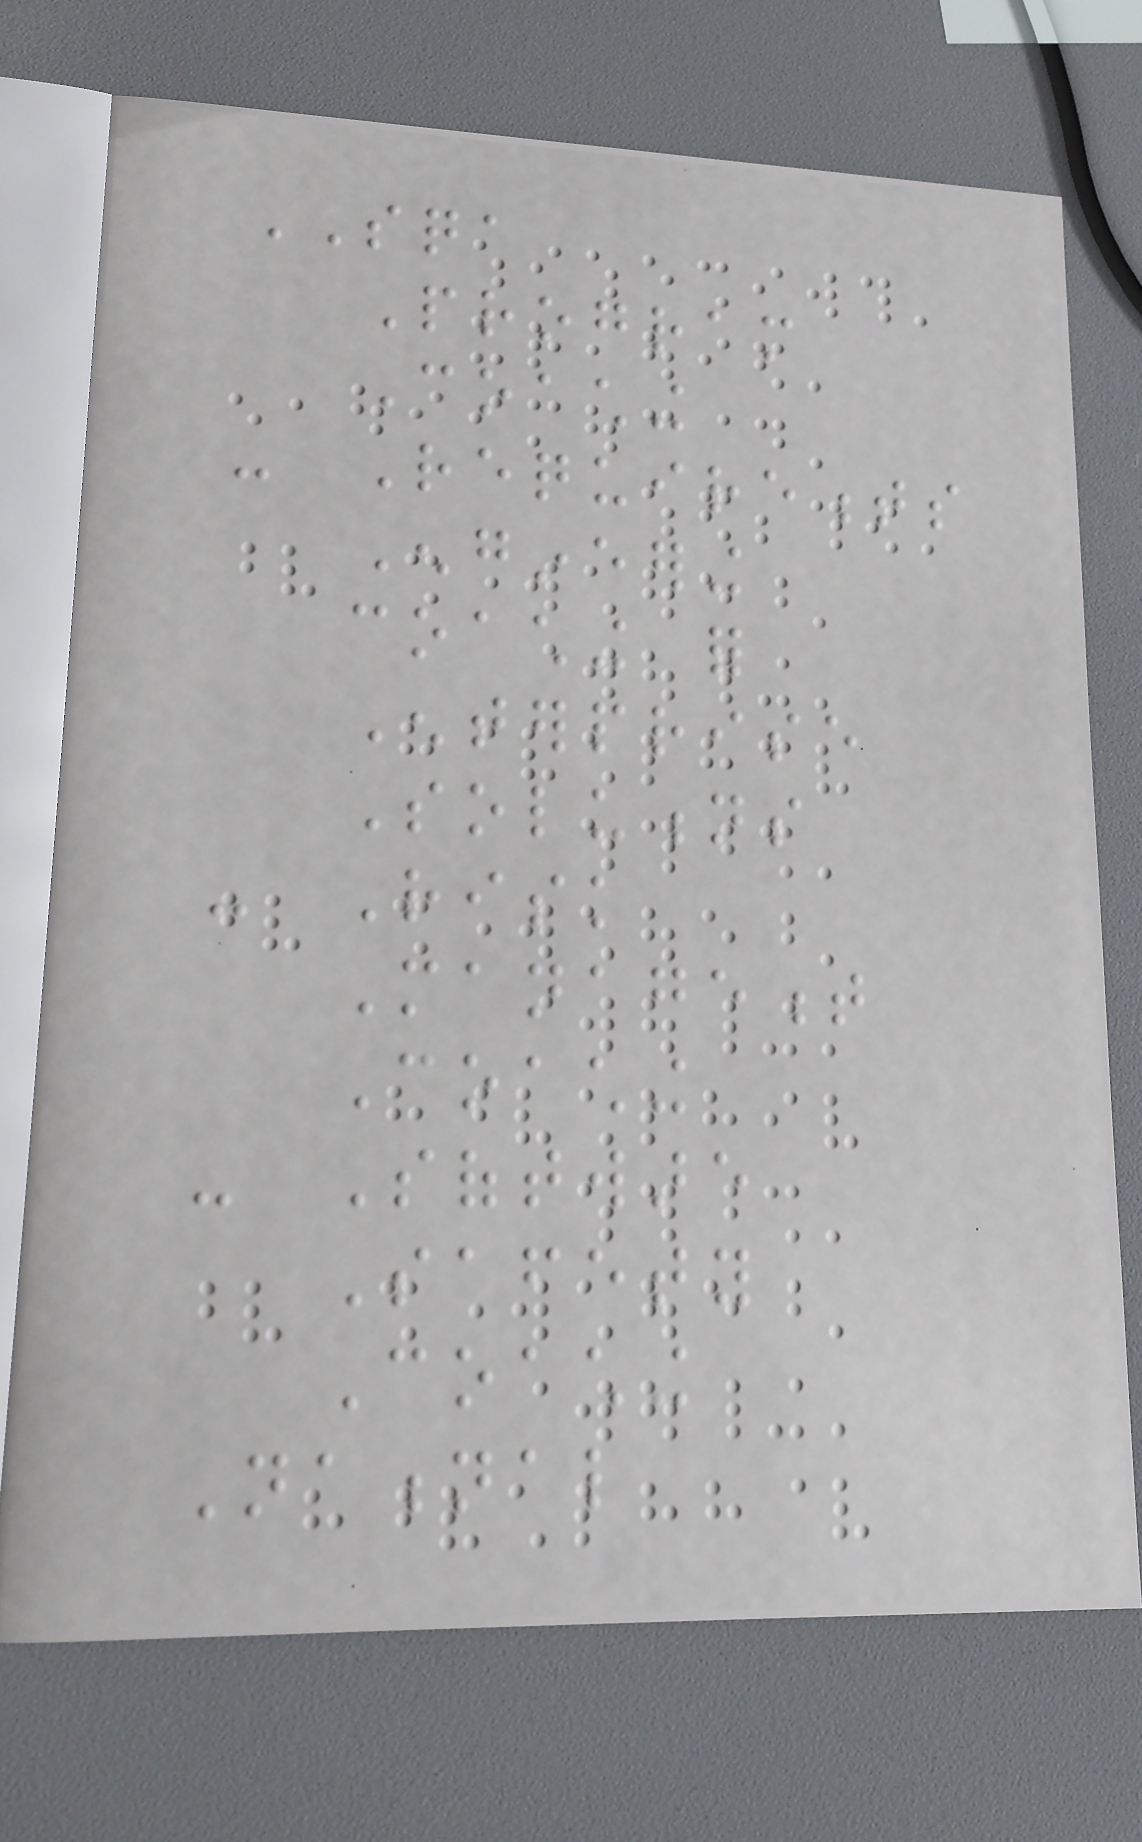SQA
Program
Coaching
- Requirements
Engineering
coaching for
Enterprise
Solutions
- Risk
Management
Coaching
- Software
Safety
Coaching
National
